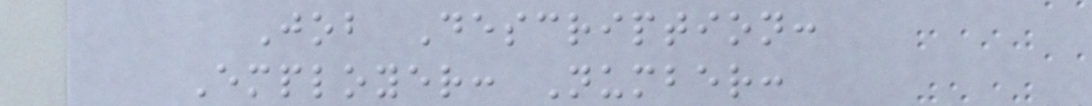Job Description:
Employer: Number:
